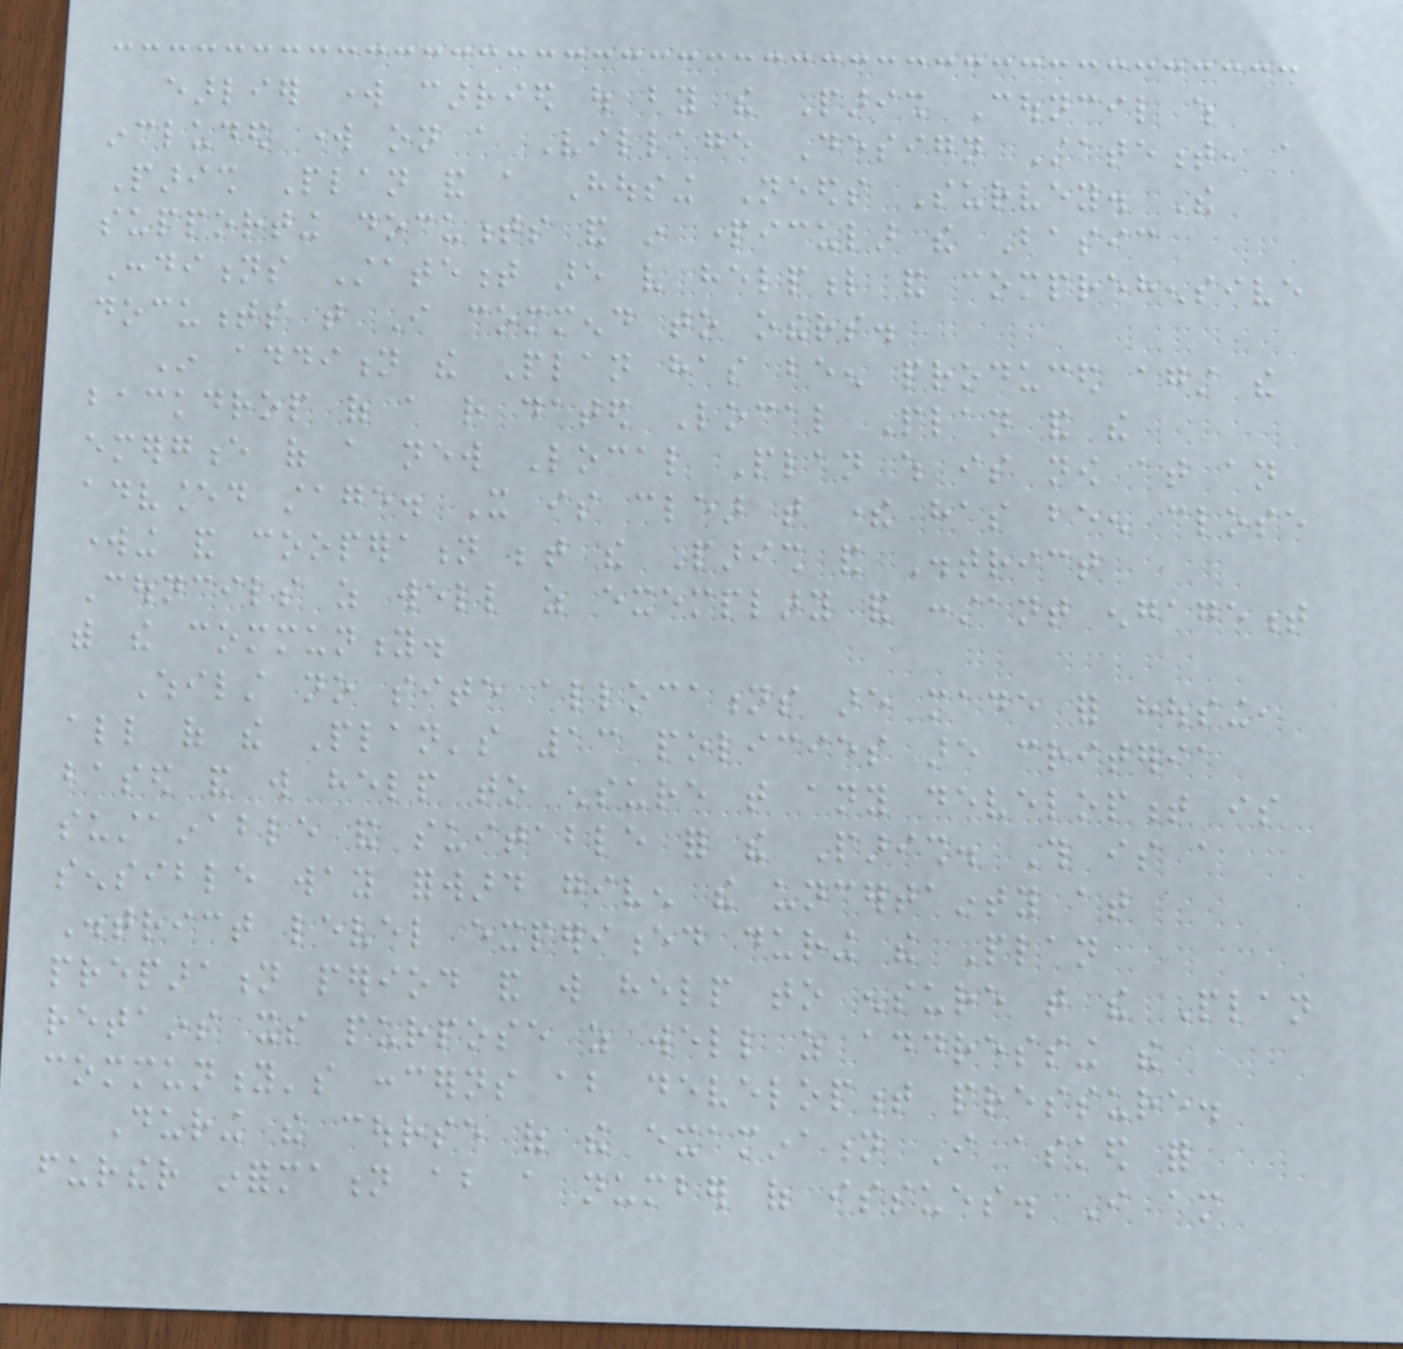earlier work carried out by the Parish Council which
included work on a Village Design Statement, a
Parish Plan and a Housing Needs Survey. The
supporting documents and in particular the Basic
Conditions Statement are very helpful and comprehensive
documents that I commend to others.
In addition the Plan has been produced against the
backdrop of a rather dated Local Plan and the
emergence of a new Local Plan which is now at an
advanced stage. It is clear that there has been close
working and cooperation between the Parish and District
Councils as well as exemplary and constant engagement
with the community.
Whilst no site allocations are made for housing,
all of the Plan's 13 policies are criteria
based and will help to ensure that any development is
sustainable and suitable for the Parish. This is a
sensible way forward given the uncertainty at
District level experienced during the Plan
preparation period and will help to ensure that the Plan
retains its purpose as well as addressing the
community's concerns about development pressure.
During the course of the examination I asked for
further information about a number of issues. I am
